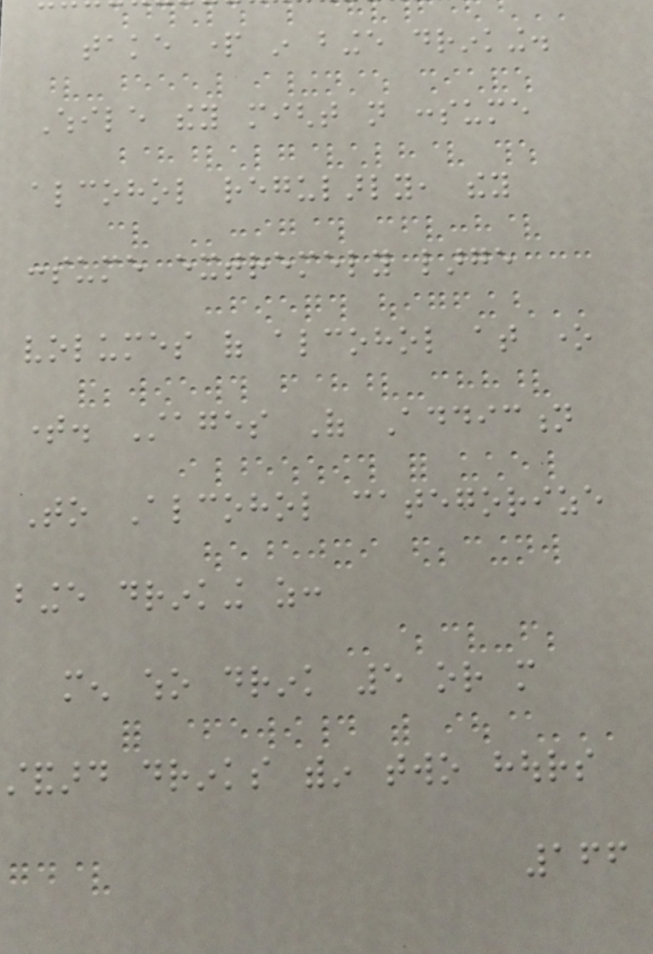take part in binge drinking.
While they might not consume
alcohol regularly, they
consume extremely large
volumes of alcohol at one
time. Stages Of Addiction
To Alcohol categorize
binge drinking as:
men who drink 5 or more
standard drinks within two hours
166
